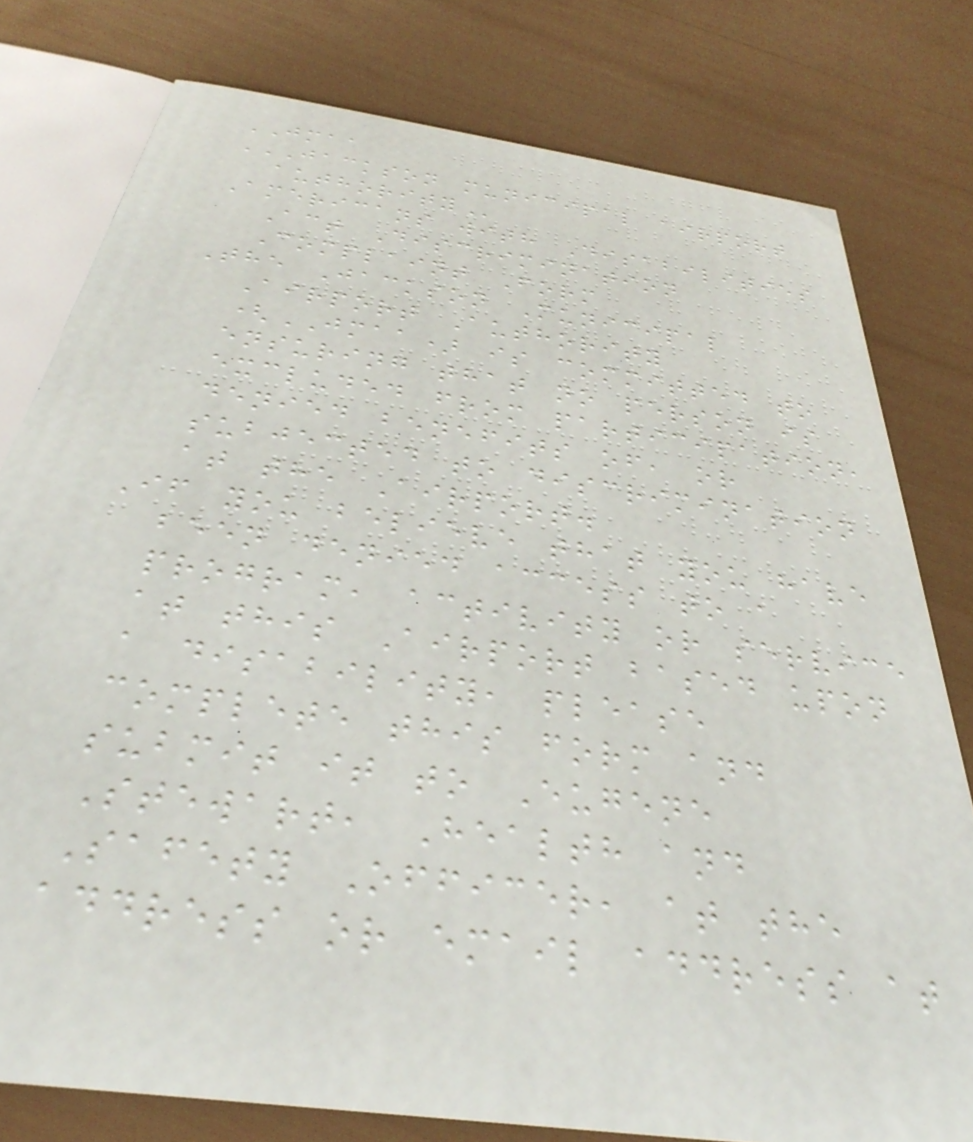JMAA
JACKSON MUNICIPAL AIRPORT
AUTHORITY
Americans with Disabilities
Act Discrimination
Complaint Form
The Jackson Municipal
Airport Authority
(JMAA) is committed to
ensuring that no person is
excluded from participation,
denied benefits of, or
subjected to discrimination
at the Airport.
If you believe that you have
been denied access to a
program, activity or service
at this Airport based upon
a disability, please
complete this form and
submit it to Eugene
Stewart, Health and
Safety Officer, at the
address or email address at
